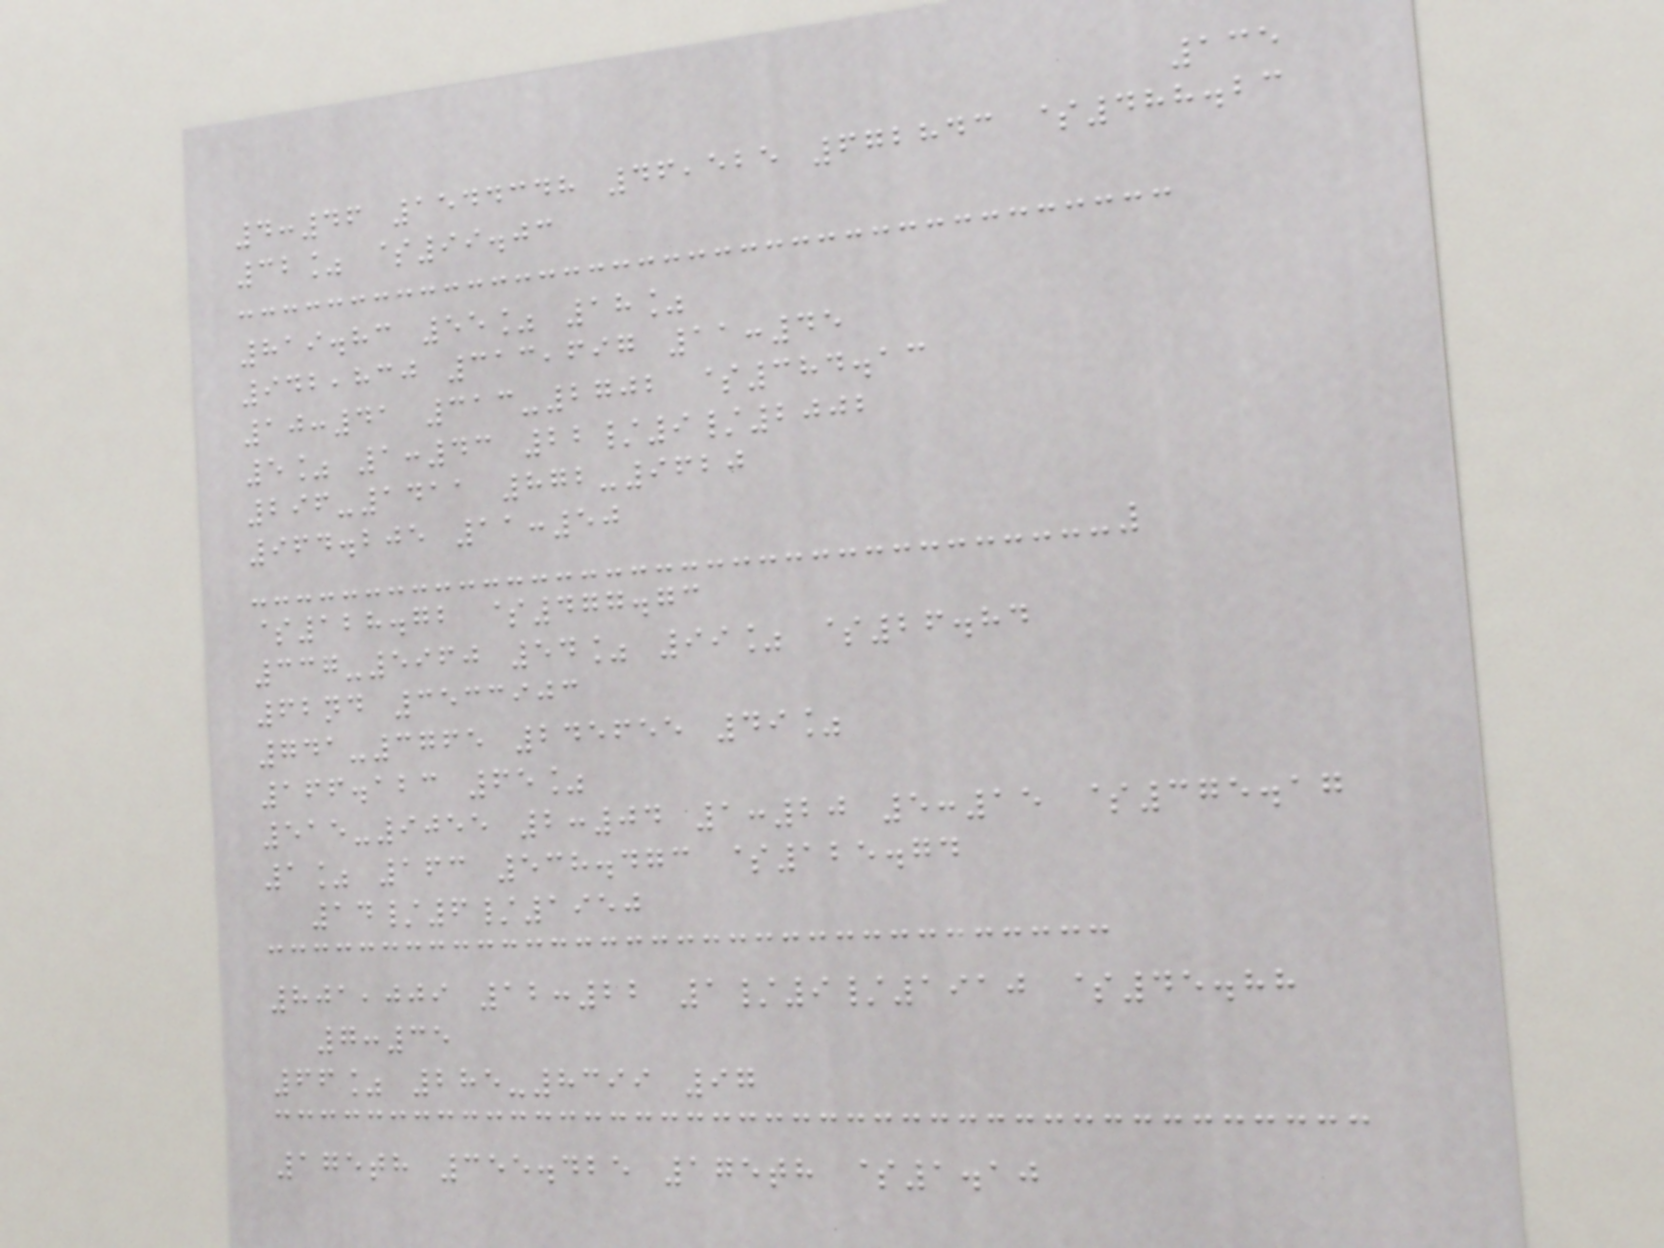135
4:46 1544348 46,525 672843 $488.23
32% $99.03
819.83 55% 18%
942,830 313,697 11:45
10:41 313-2702 $384.13
5% 1:43 22/9/2002
296-1411 872-9620
964.205 11:50
$128.72 $477.73
337-5960 54% 99% $26.84
62nd 3533903
741-3765 245655 49%
166.123 65%
515-9055 2:04 1:20 5:15 $375.17
1% 163 538.473 $125.74
14/6/1950
801,009 12:22 1/9/1910 $45.88
7:35
66% 285-8399 97
175th 355.425 175th $1.10
